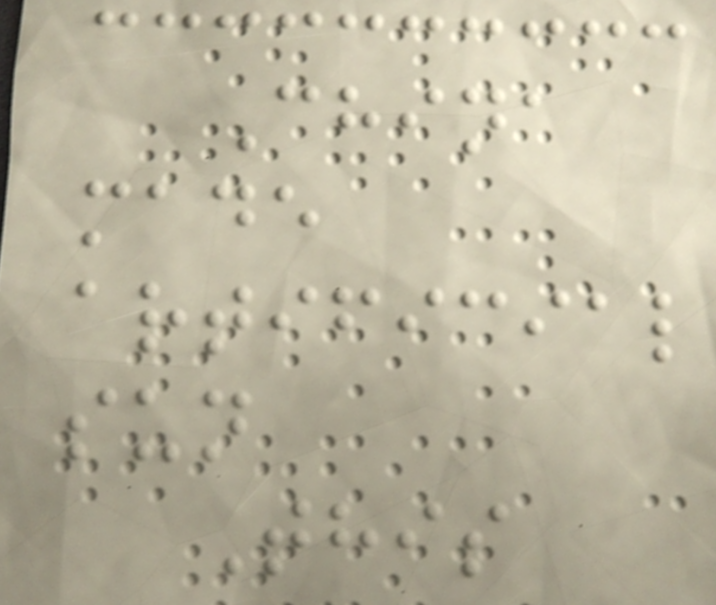China
made
artificial
sun
This
